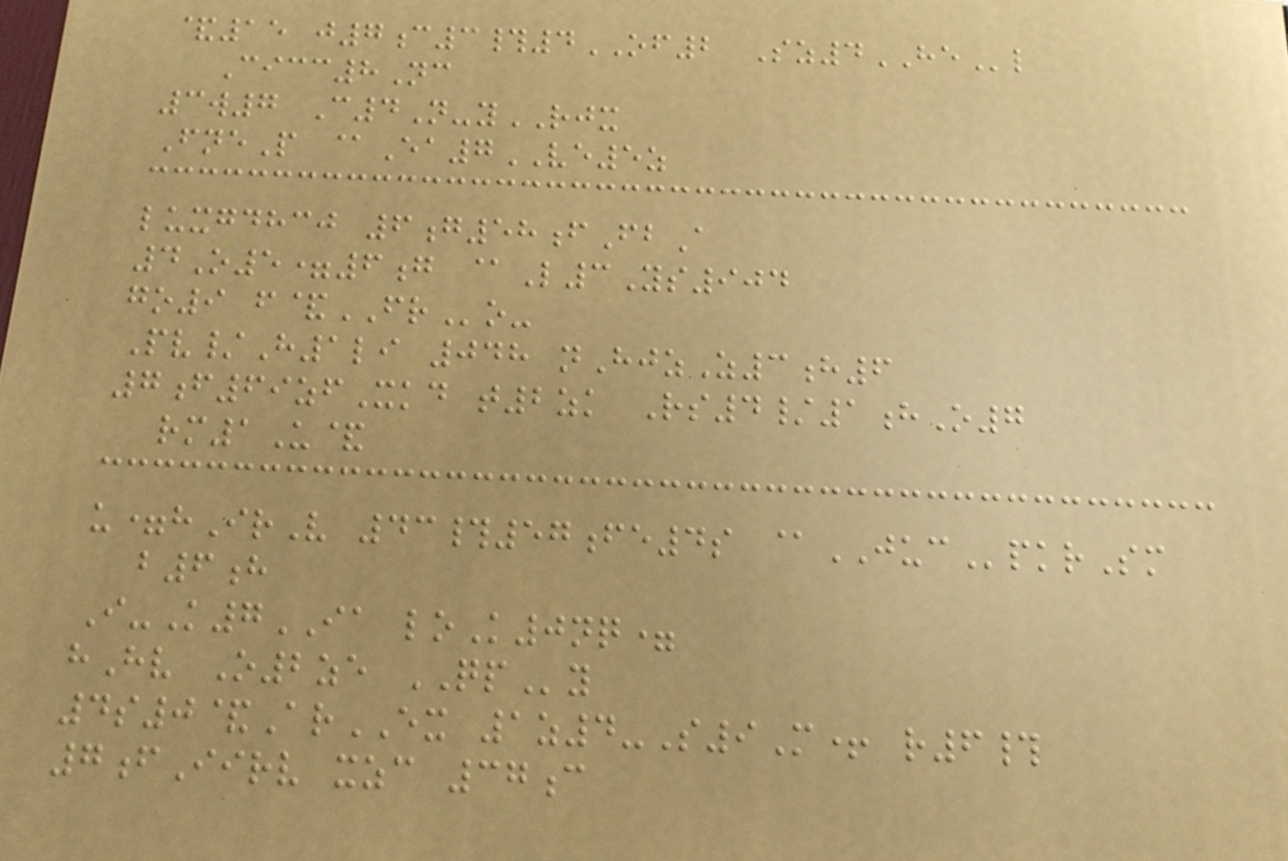&15 j7c3#4OF2 Sz4HEl
Cicc8Nc
3w7 C4N-yRJX
FneP @Ea7VE5z
luxgdhcj 6g58fFbA
4O5=6g @L3Ys904
go9 f&FRo-
Pv/H1li 048 nHjzZ3h6
7f69zfXkd t2zk Rs4/1hO7
rm1U&
u=hIrV 43#57fe4s @JUCpkrSm
b6h
I-K7IA loK0nq=
hHv O2ze QPy
4s0&ArEX 1z4-S9M+ r6#
7fIirv xzc 37c
